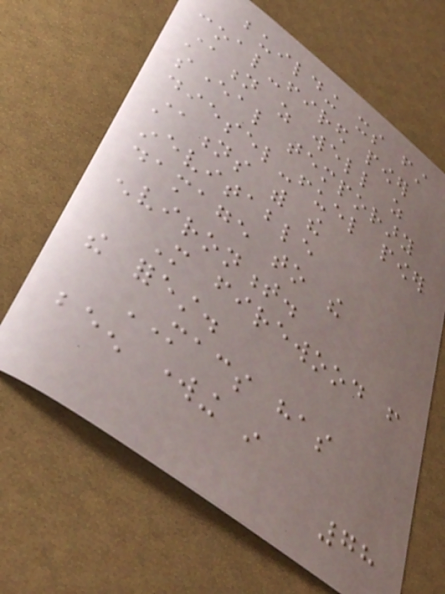building its first
coal-fired power
station as well as
several temporary
diesel-fuel power
stations with the
inevitable
damage to the
environment.
More firewood from
the forest.
MACS has
been working in
78
